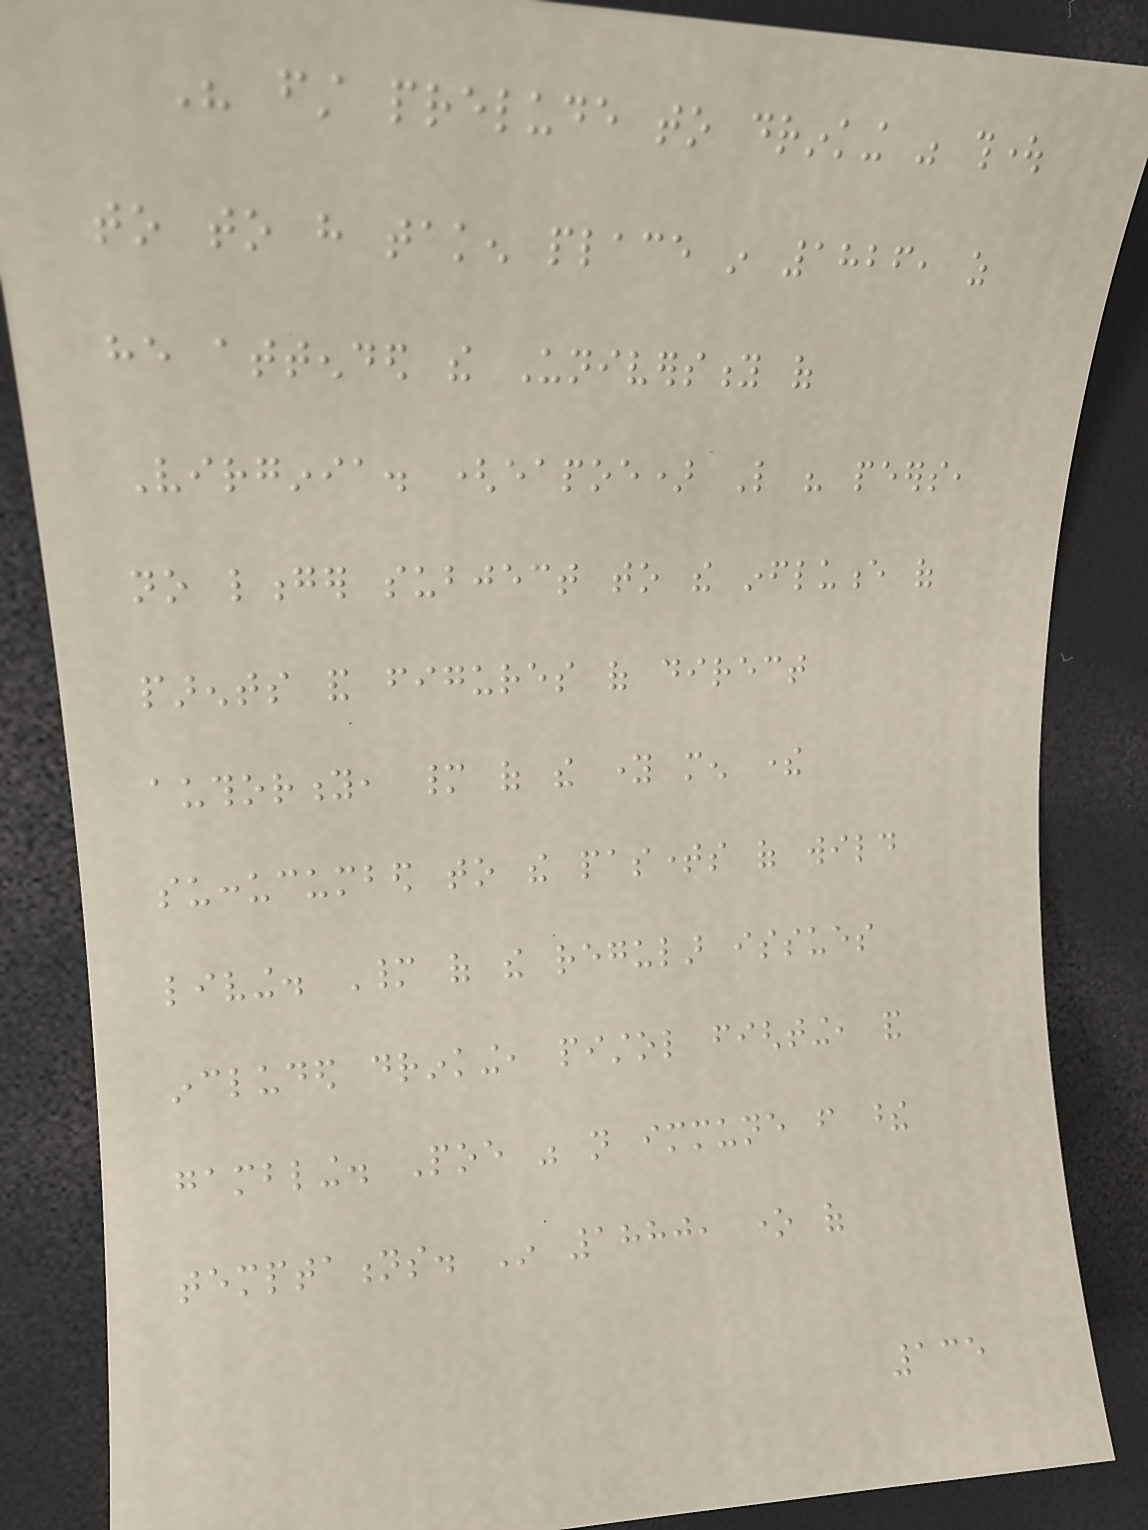His first prelude to drinking was thought
to to have taken place in 1826, as
he attended the University of
Virginia. (eapoe) Like his peers,
no longer subject to the influence of
parents and figures of direct
authority, many of the young men there
succucumbed to the pastimes of wild
living. Many of the regular issues
included drinking, pistol fighting, and
gambling. Poe was not immune from these
temptations. In 1880, one of
135
